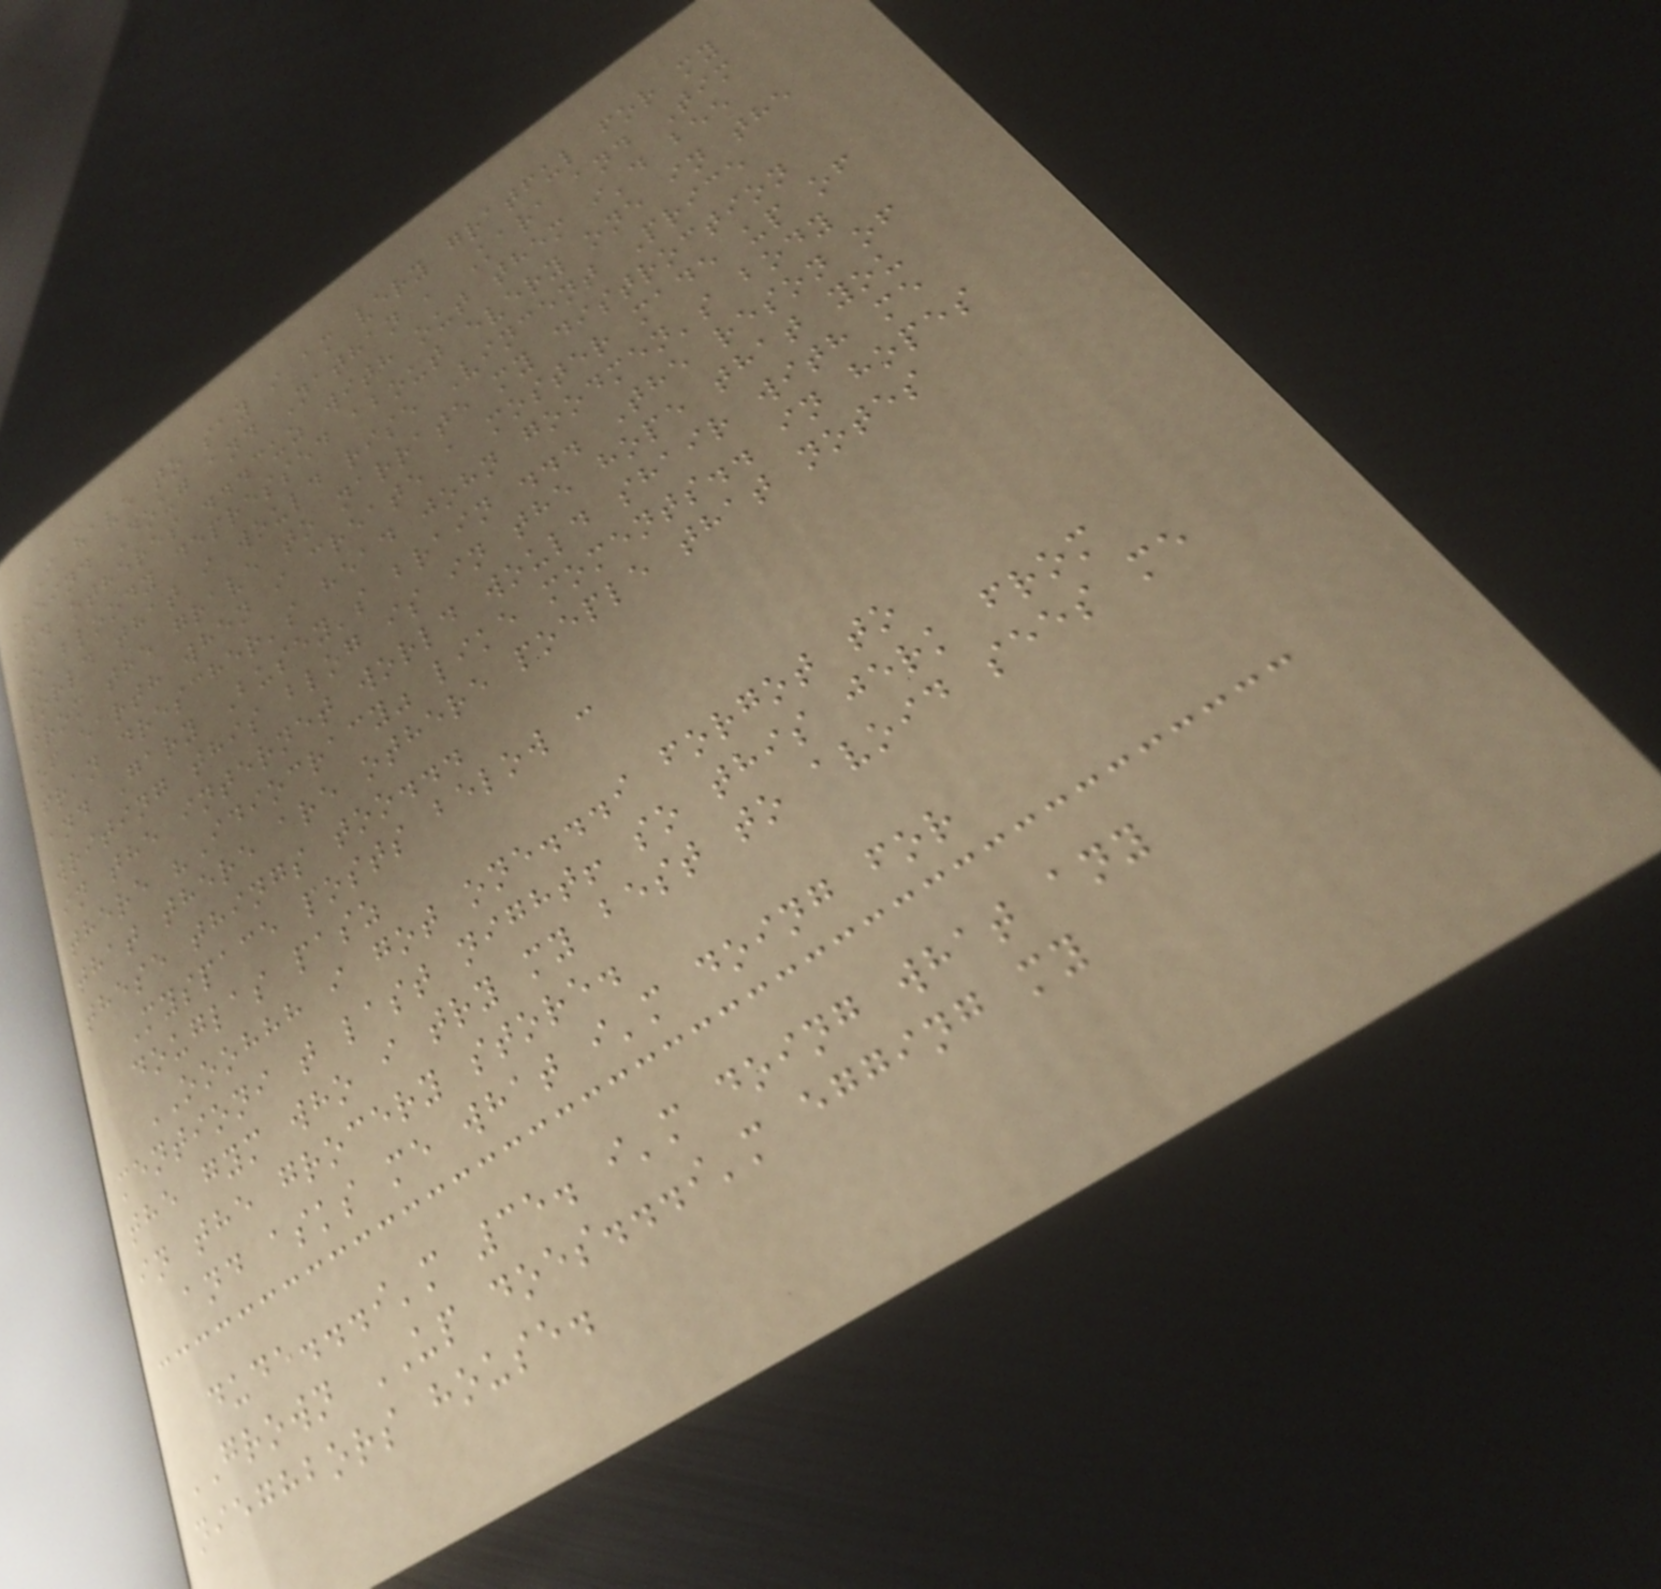I have to say i am very gratful for my
freind Doug and Nathan , Kara and Tim
and otheres ...cuz with out them i'd bee
so bloody depressed about every one in the
world that i would rise Vincent Price
from the grave to narrate my distroction
of earth when i create a moster made up of
fran drescher's head john goodmen's body
and Gary Busey's brain ... The reson of
writing this blog is in the hope that you
in the internet world would shair with me
there "Idiocracy" like moments.. in hopes
that there are othere poeple that notes
these things too...
Myspace posts below :
douglas pasz
OOOHHH i got one...i forgot to
mentioni t last night! so this jerk from
the gym who i try my best to avoid sees me
in the grocery store.
and asks me what i'm doing for
dude...i'm 35. i'm doing what any
GROWN UP does...i'm egging my
nieghbors house.
